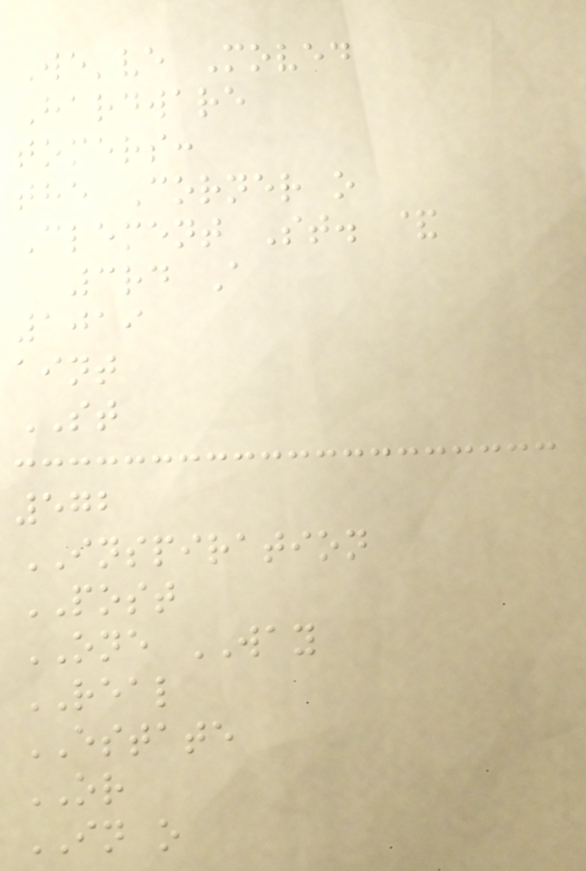We've Moved
Hardware
tomers:
the Corner o
Clement St. &
3rd A
1019
aint
ST
572
INSPIRATION
POST
ONE WAY
REAL
ESTATE
OR
IN o
